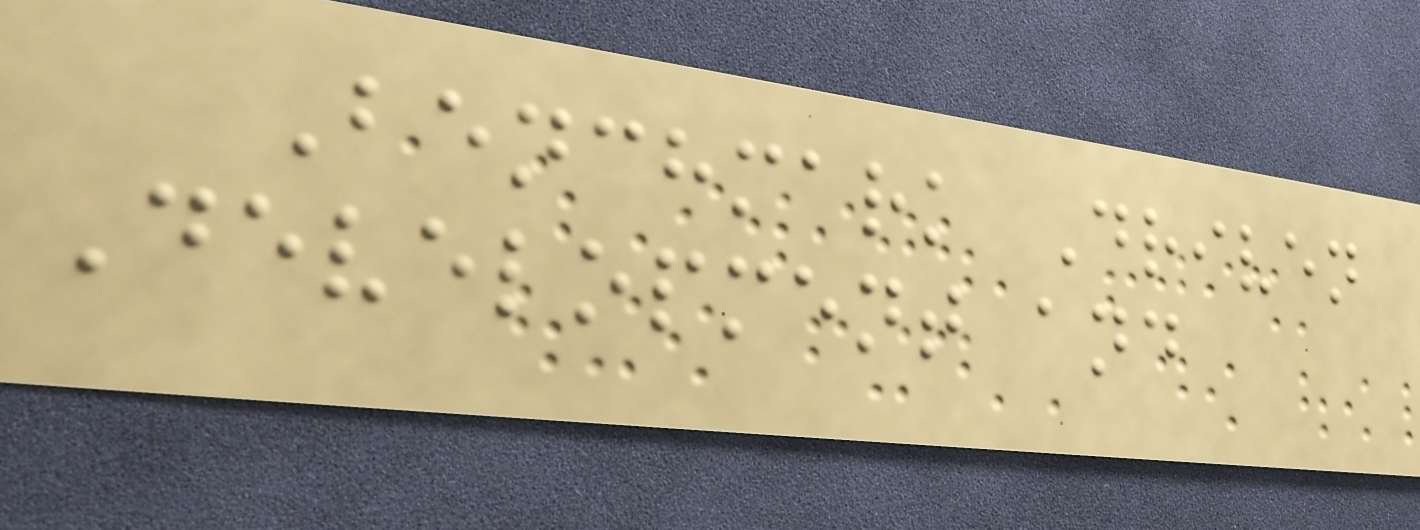Benchmark Driven
Development and
